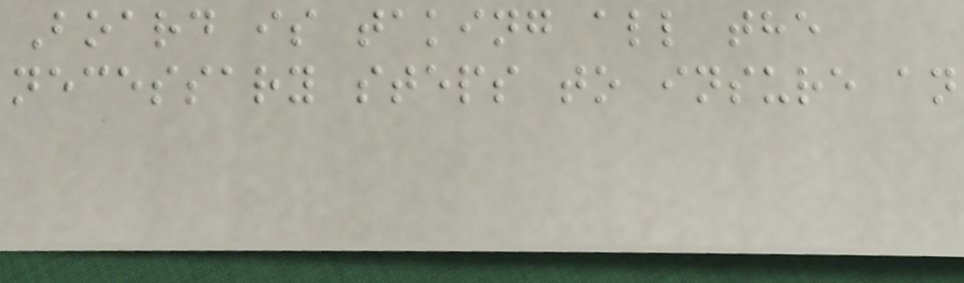Board is taking all the
necessary steps to insure an
